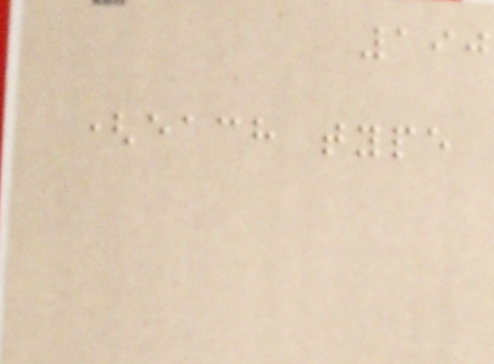190
(each type
